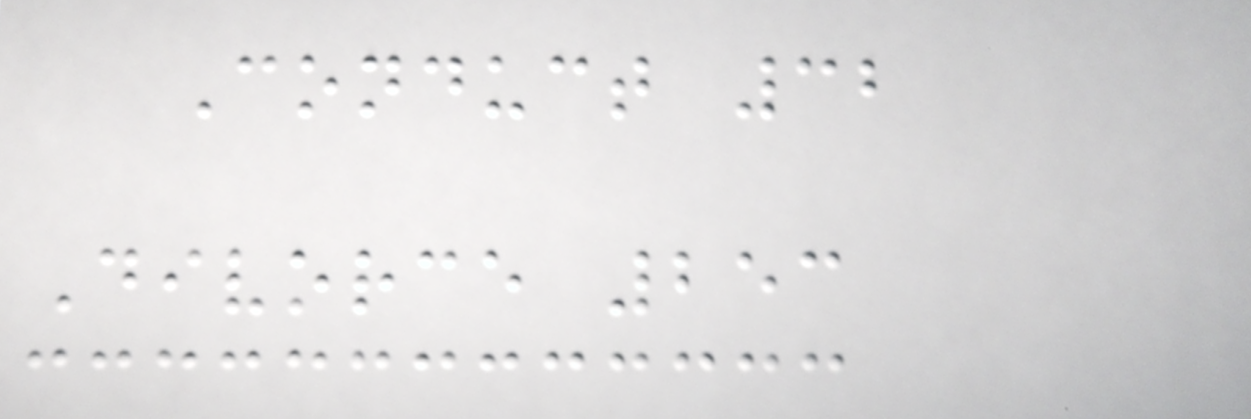Conduct 32
Divorce 253
